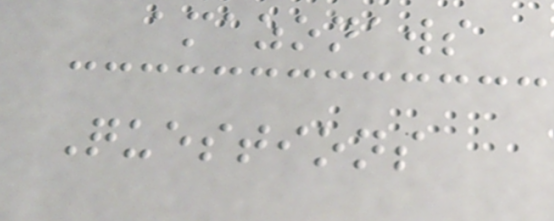amazonaws
Questions
